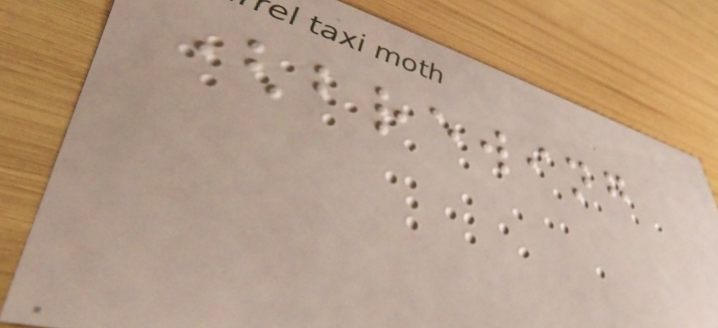(brewing
